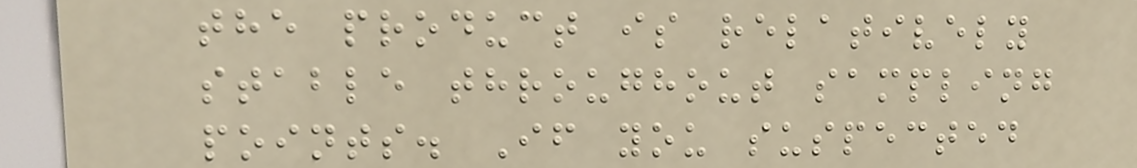the product is relatively
stable throughout sampling
points. If you suspected
